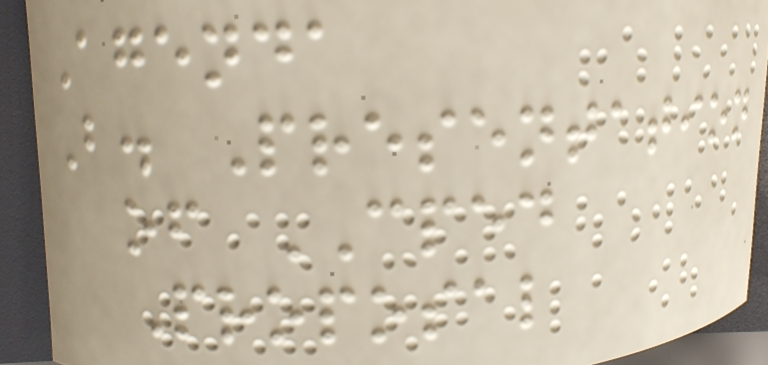Agenda
B. Presentation
of CPED
Proposal
